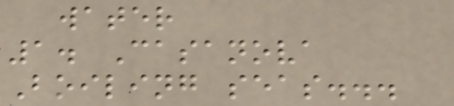water
1. Casanova
Boiling seas...
